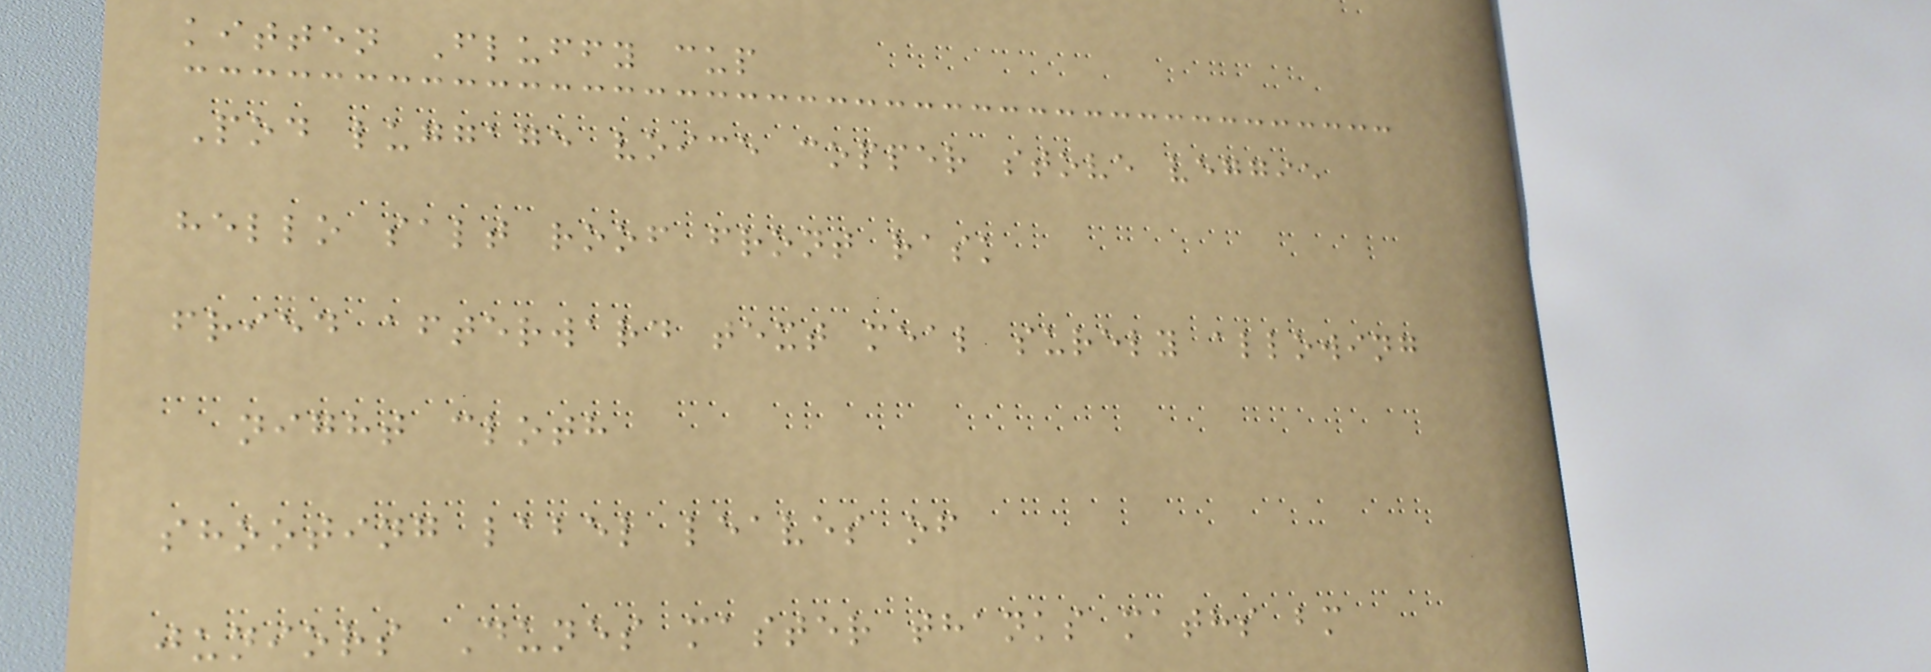kitten Fluffy cup
Pod luggage voice copper stove veggie
hello salt roof front rask
fried afterward text meal surely allowing
night cloth
shooting label leaves of
juniors Dunes master thanks maths bm
